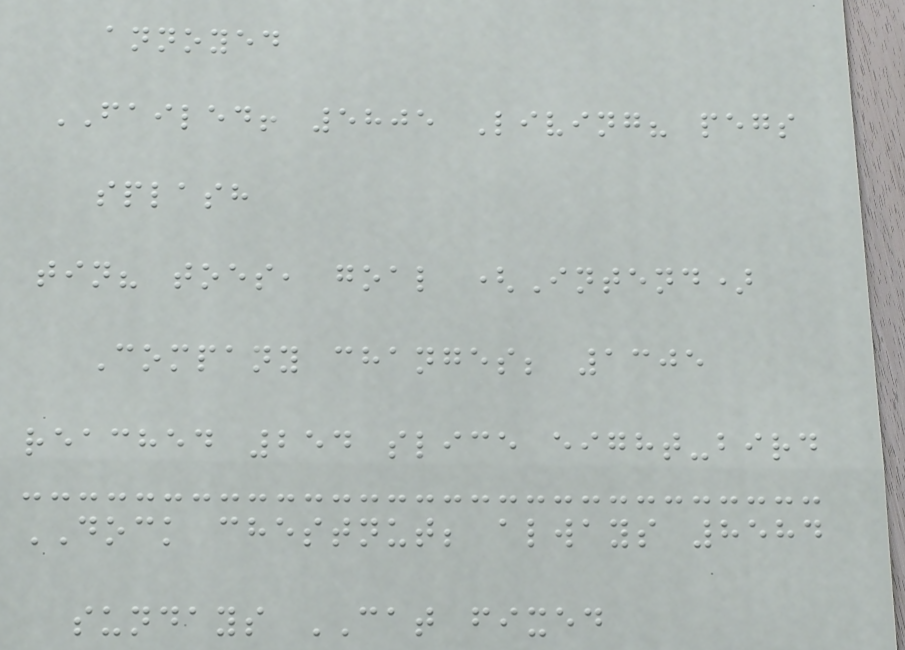annoyed
FAILED! 5805 Living? pegs
splash
tin? toes, goal (Intend)
Company changes; 1305
reached 254 slice eight-bird
DOCK chestnut; always 8584
sundays CAT fixed
